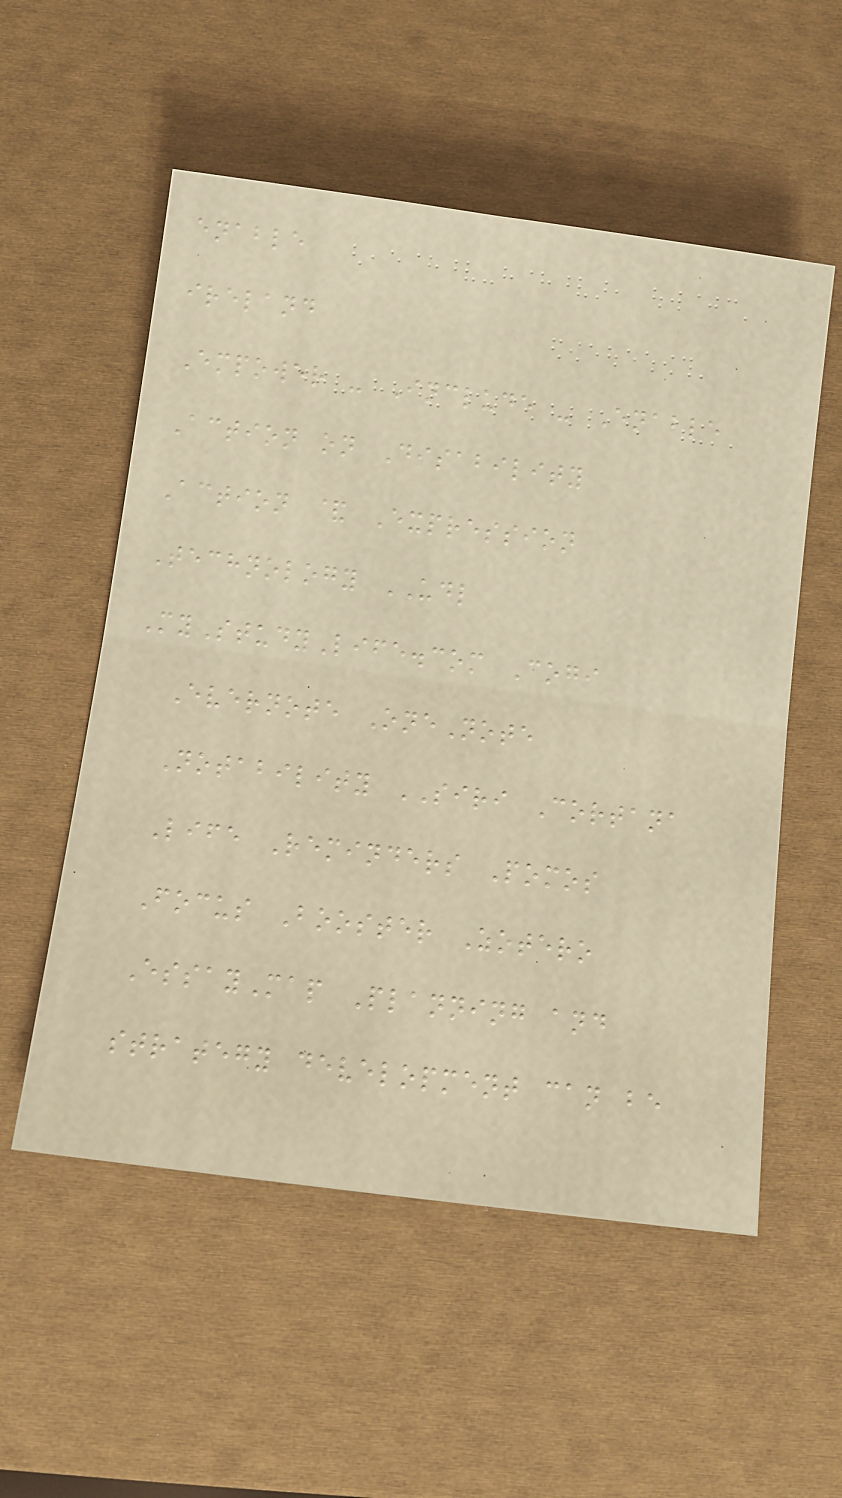enable
ireland
Empower - Include - Enable
Action on Disability
Action & Expression
Technology UDL
MyStudyLife.com Cogi
Evernote OneNote
Notability SIRI Cortana
Life Reminders Pomos
Focus Booster Zotero
EssayMap Planning and
strategy development can be
